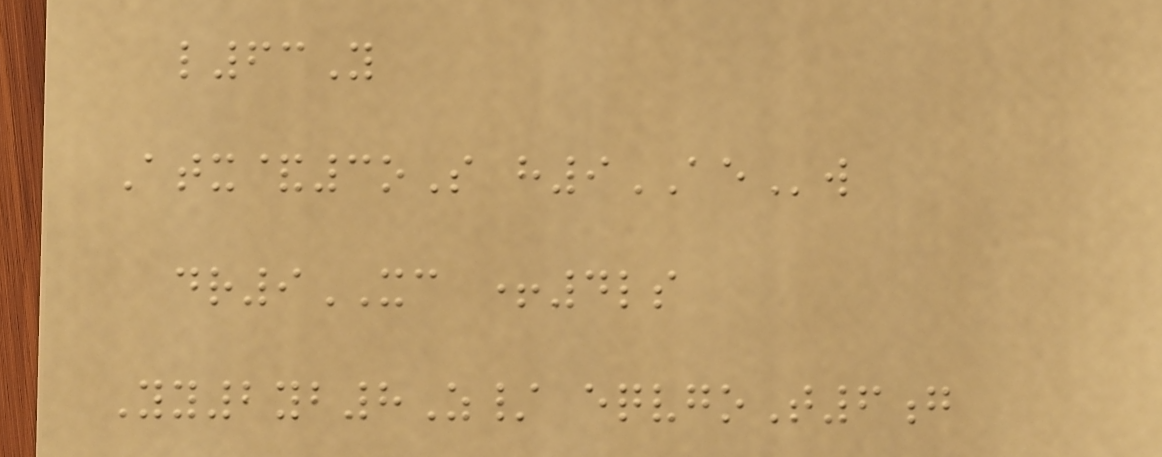l63Y
Atx&3oS h9AEw
dr9XC +4ls
Yy2yb8Z/ eqvgoT6g
